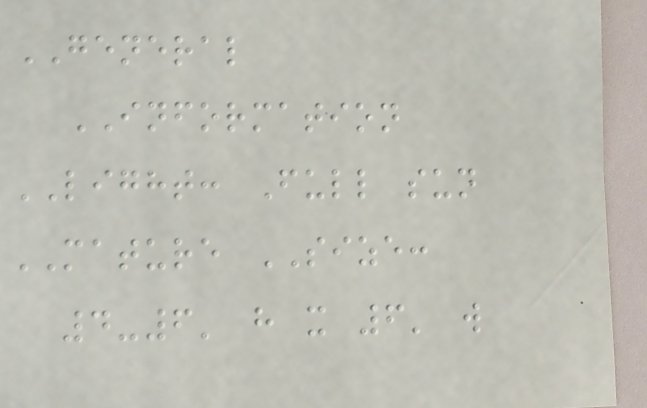GENERAL
INFORMATION
LIGHT: Full sun
MATURE SIZE:
4-6' h x 6' w
